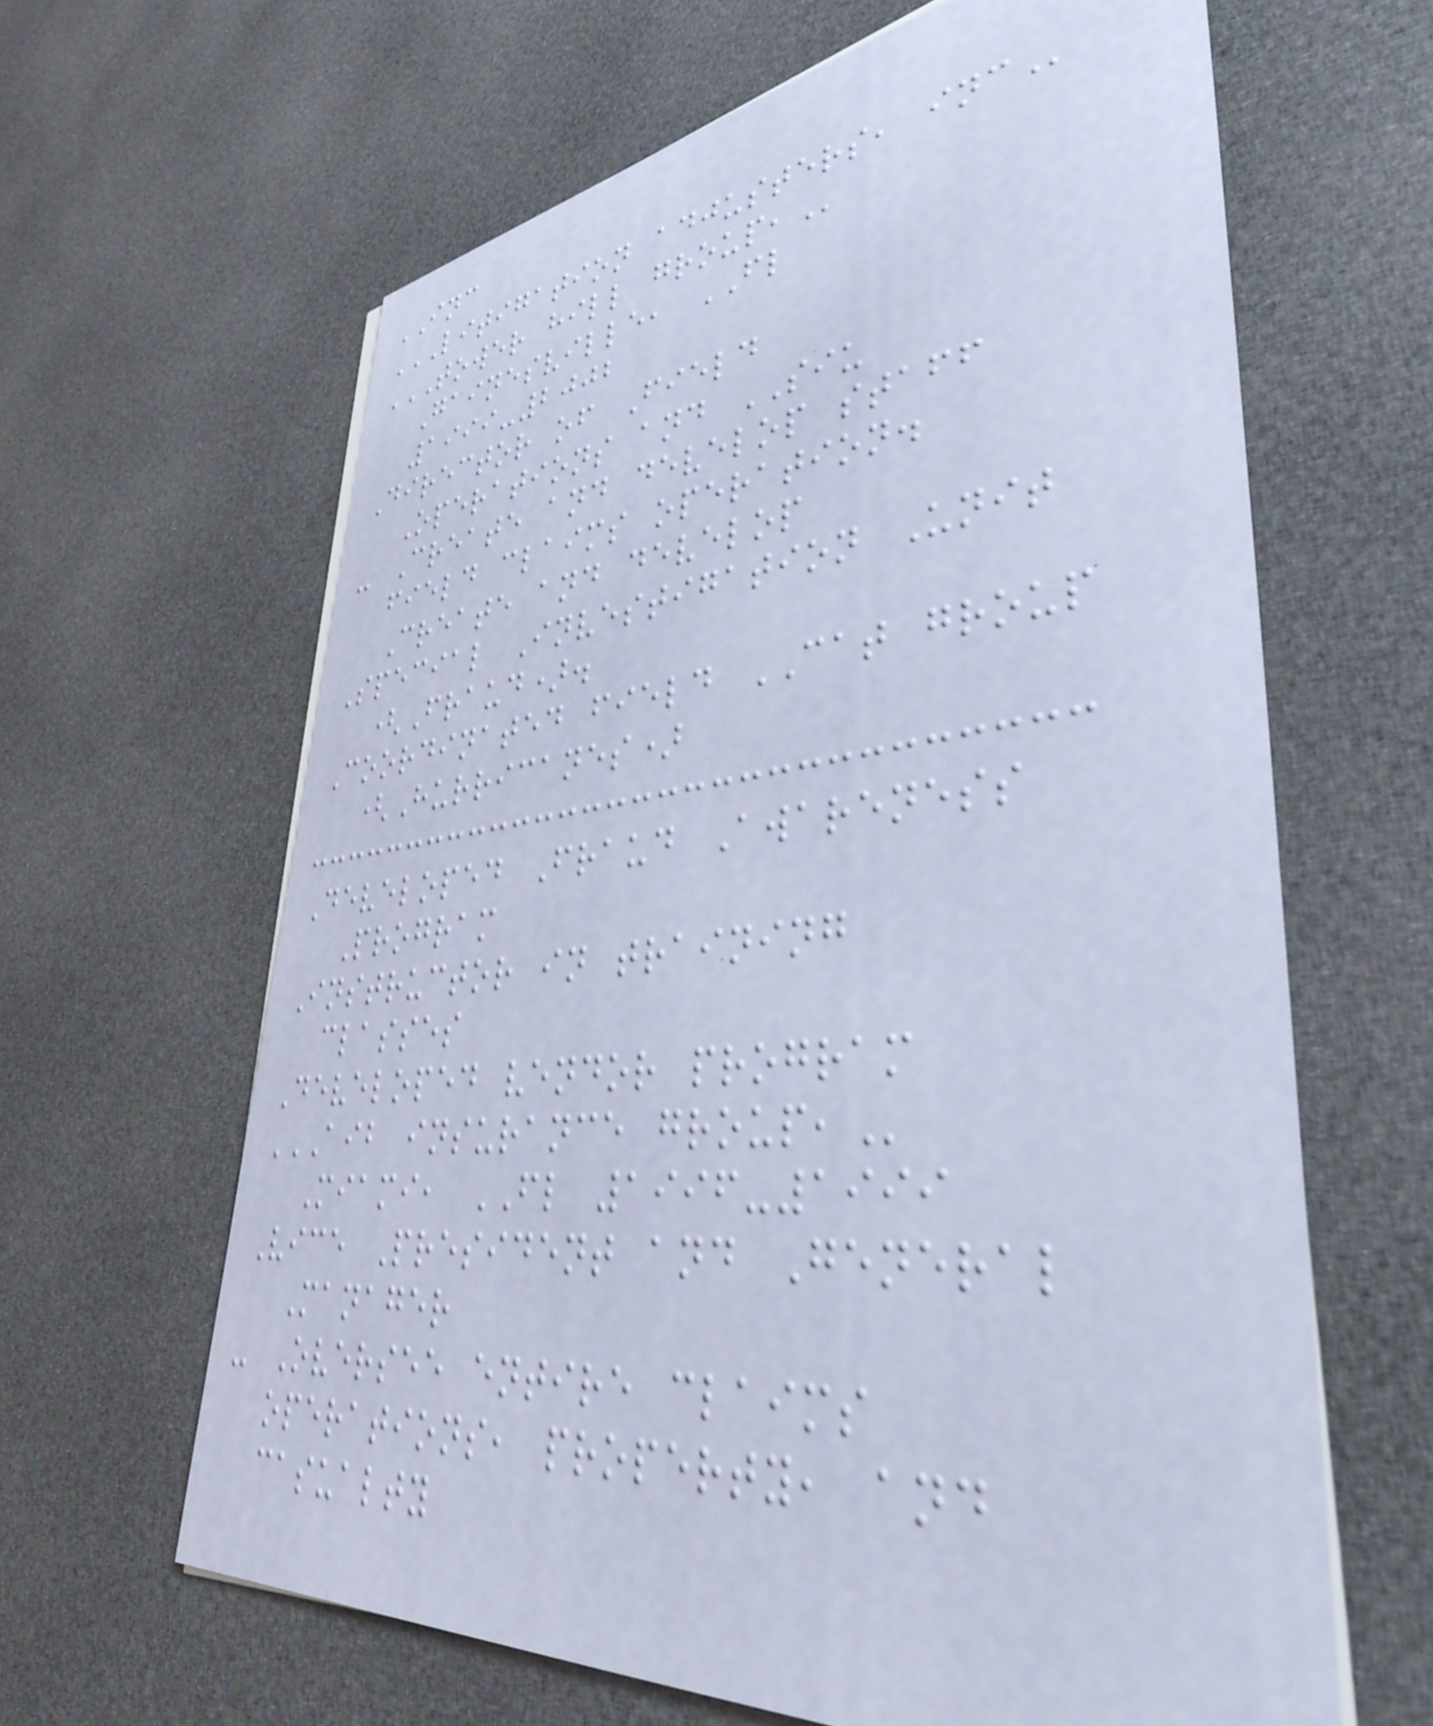INC
LITIGATION ADJUSTERS, INC
TOWER HILL GROUP,
Gainesville, FL
1999-2002
Director of Field
Operations and SIU
- Create and develop staff
field claims operation.
Create and develop
Special Investigation Unit
(Fraud).
Coordinated field CAT group
(Hurricanes)
Developed Fraud Awareness
Program
Instructor in training
classes
Developed vendor program
AIB INSURANCE GROUP,
Miami, FL 1996-1999
Vice President and General
Manager
- Oversee entire claims
operations, property, and
casualty
